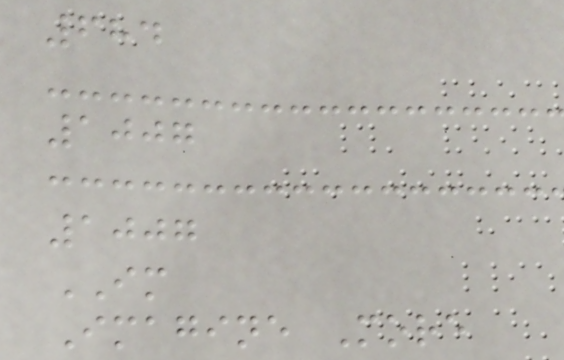684
1007
1007
IM
Imagine More
